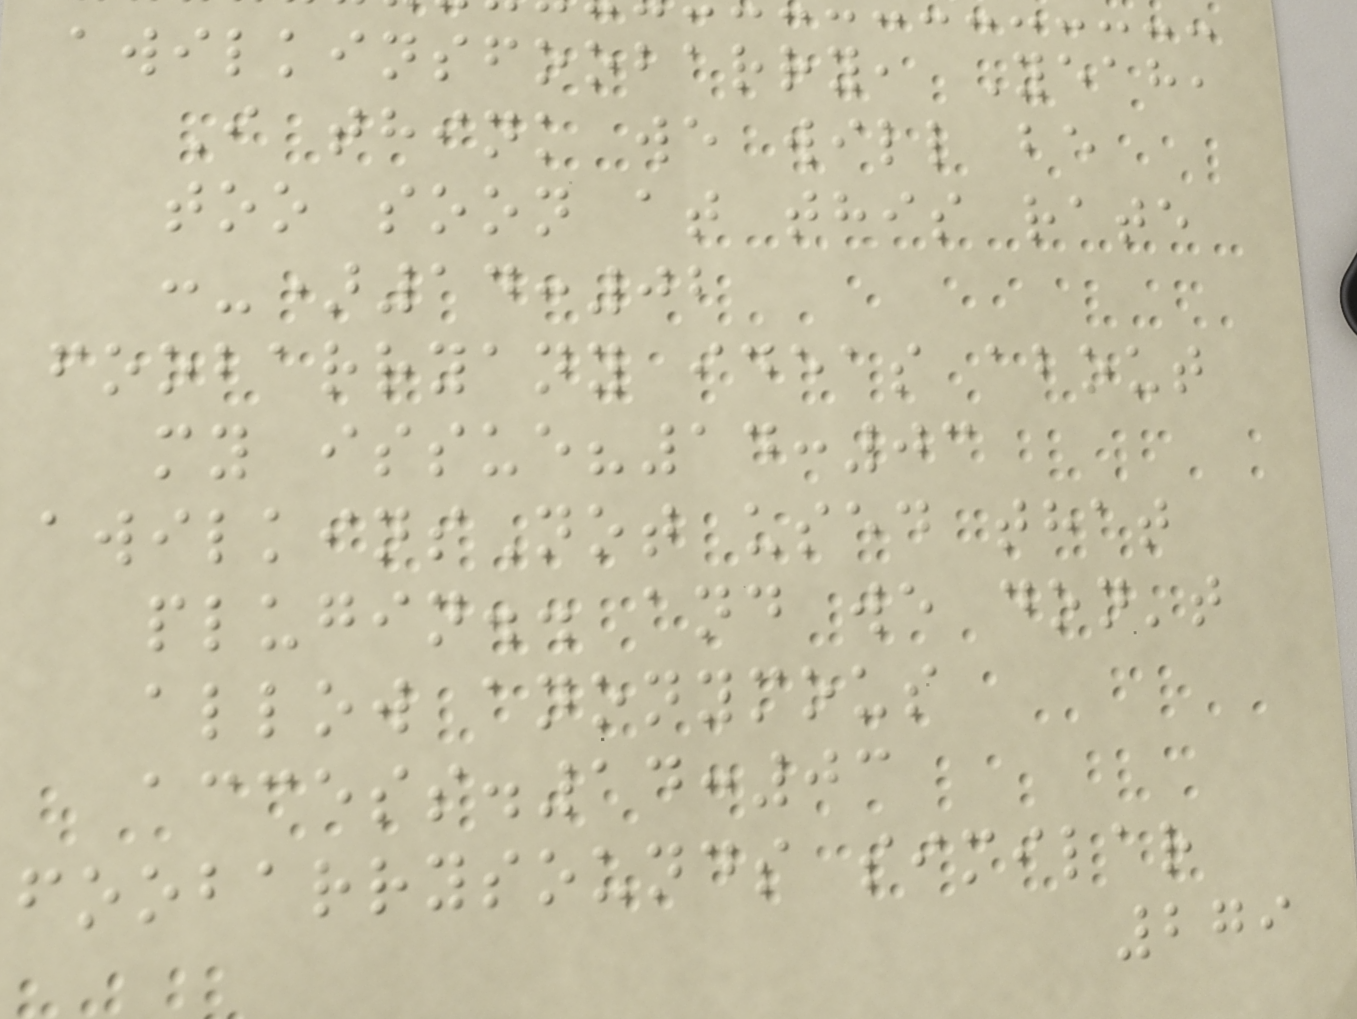awilkinsfoobarry, Yeah,
I think we will be
too soon at this rate
:-)14:02
foobarryany ideas about
my issue?14:03
awilkinsNot used that
plugin.. and we don't
allow anonymous
access.14:03
foobarrysounds similar
279
